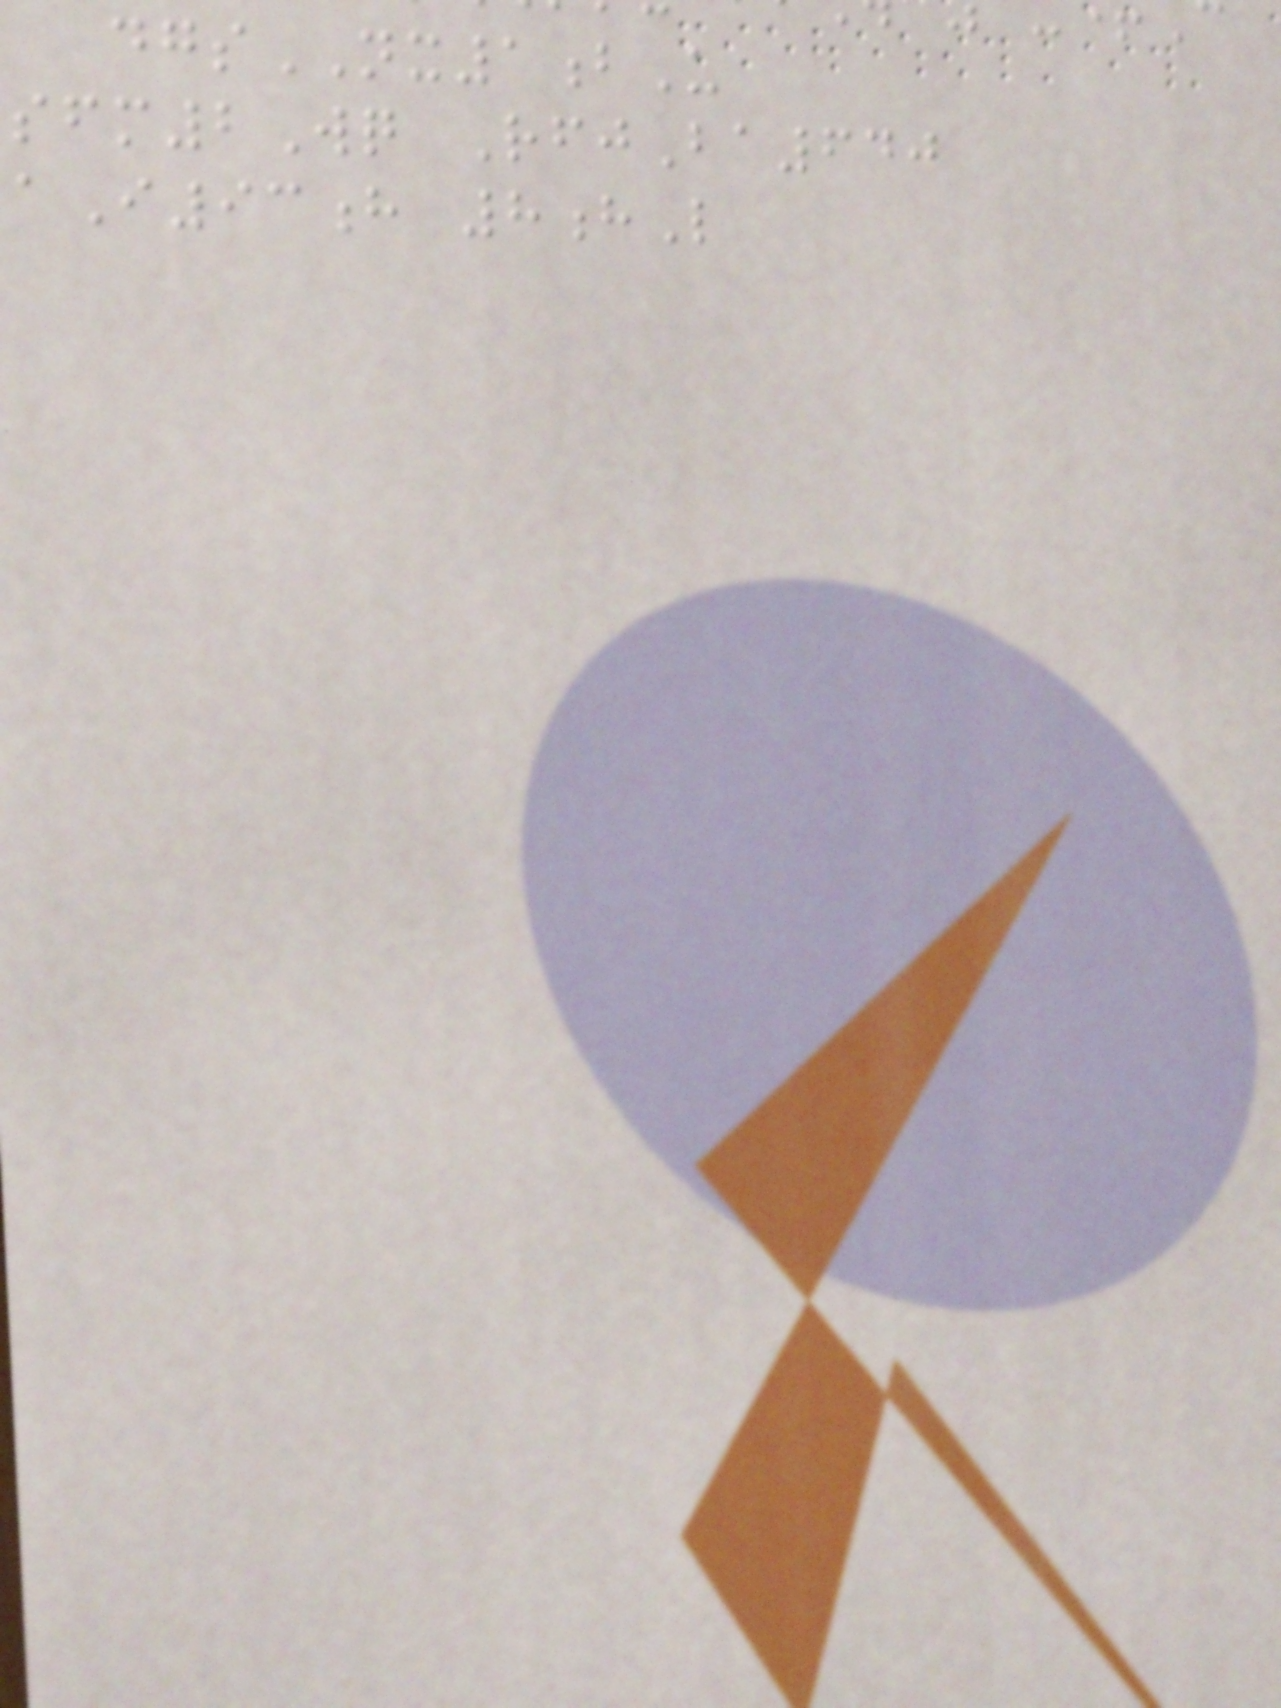dgsNX1bU
sfm2Wq RfjBa640
aI93h 8hL
